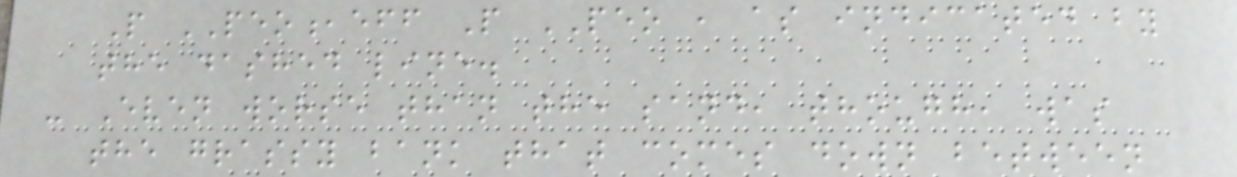P PEO,eff P PEO , as indicated by
the dashed line.
- Even worse than the sand, though, was
the grassy bank that comes down between
